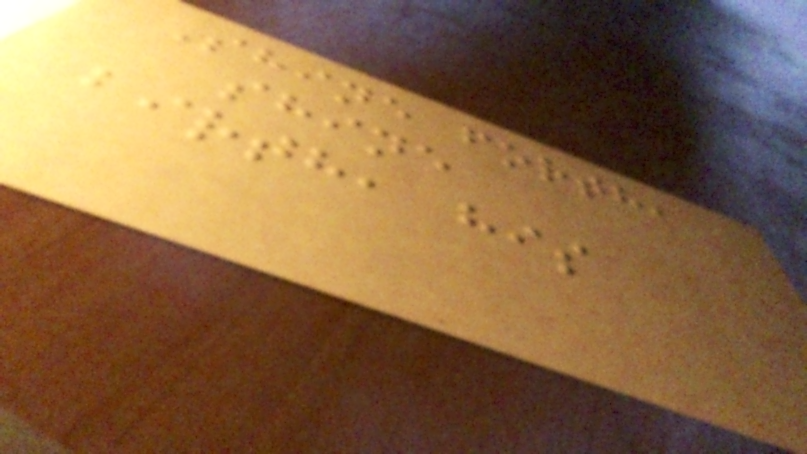Shine forth,
shine
birth, his
